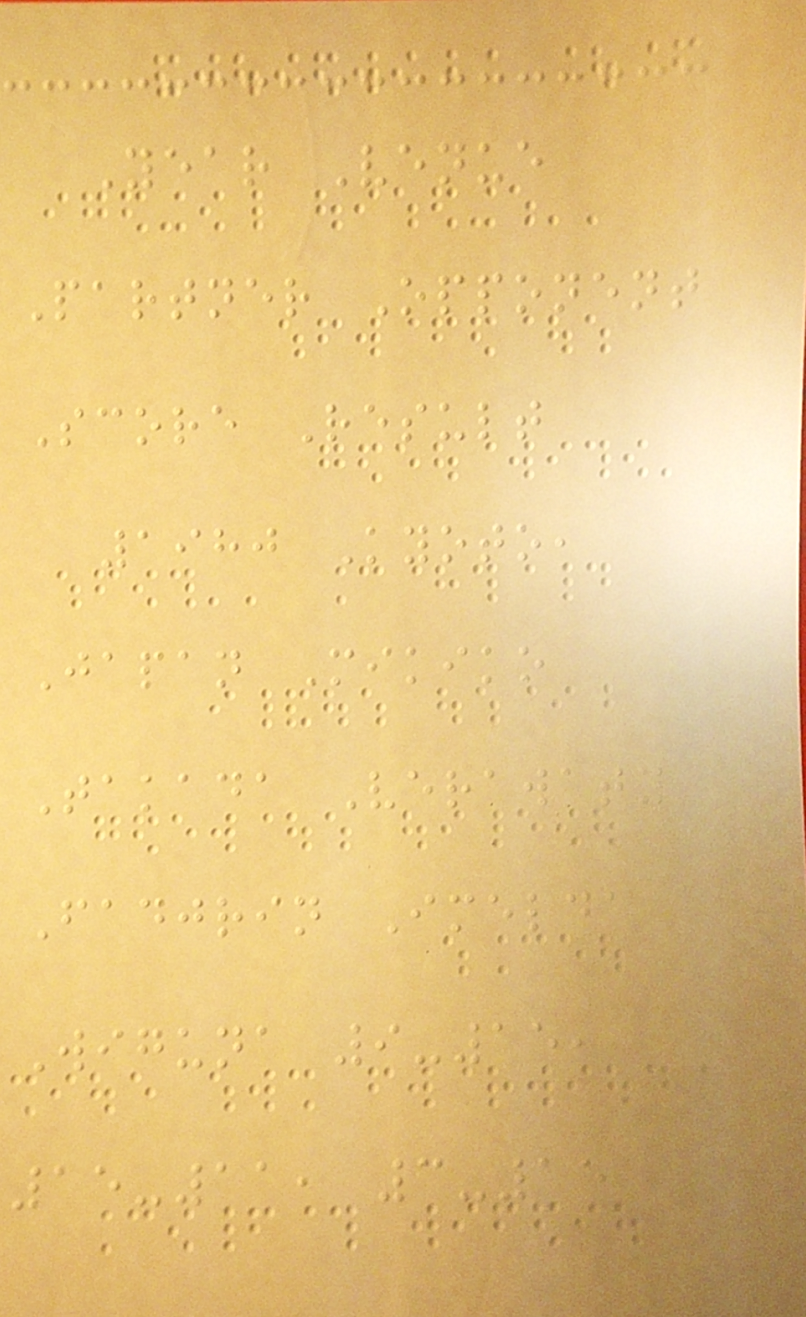Year Venue
Partner Opponent
Score Result
1980 Kyoto,
Japan Mikiko
Takada Verawaty
Fadjrin Imelda
Wiguna 9-15,
15-11, 3-15
